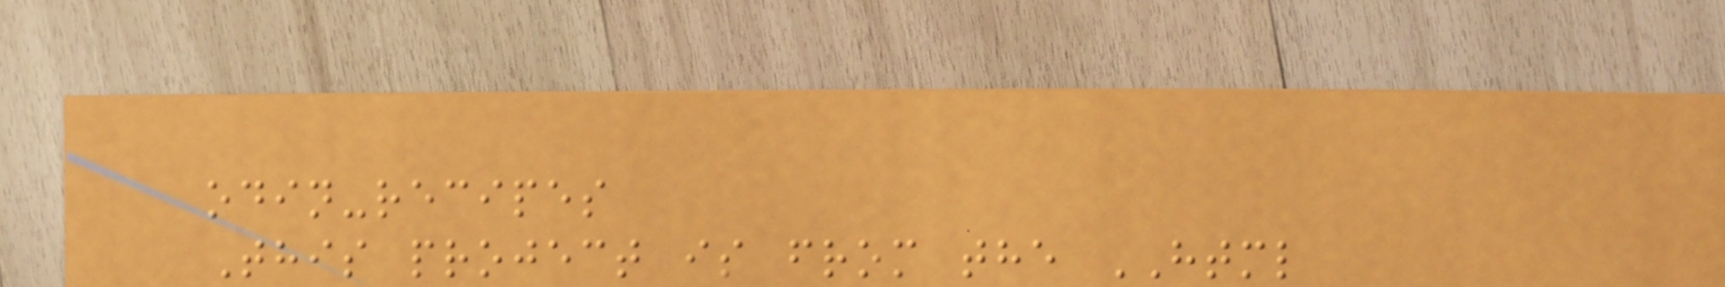odin-recipes
This project is from the HTML
